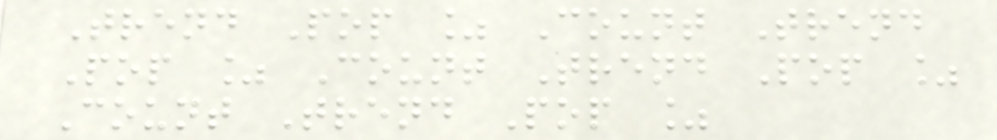Trend Pop % Count Trend
Pop % Count Trend Pop %
Count Trend Pop %
